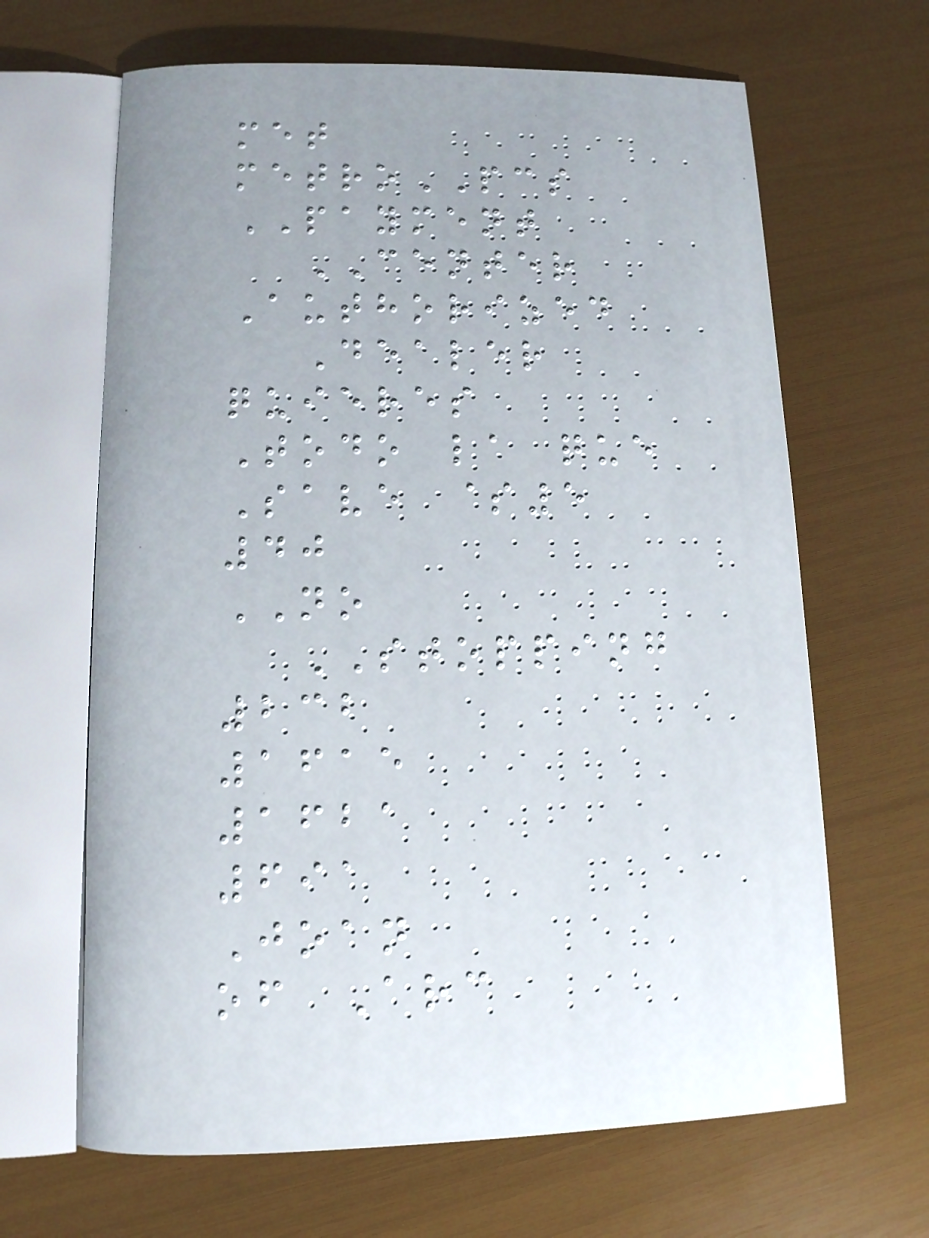met
metroPCS
PAYMENT
CENTER
Authorized
Dealer
quieres
Todo la que
Save $5
40
NO
STOPPING
232
1615
1621
691
Joan
of Arc
